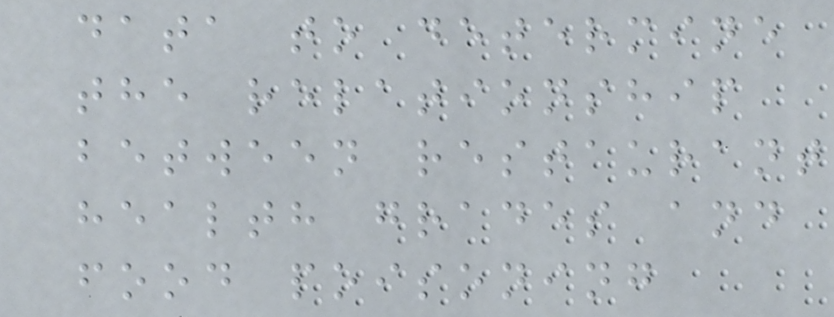data to determine
the relationship
between restaurant
health grades and
food poisoning
